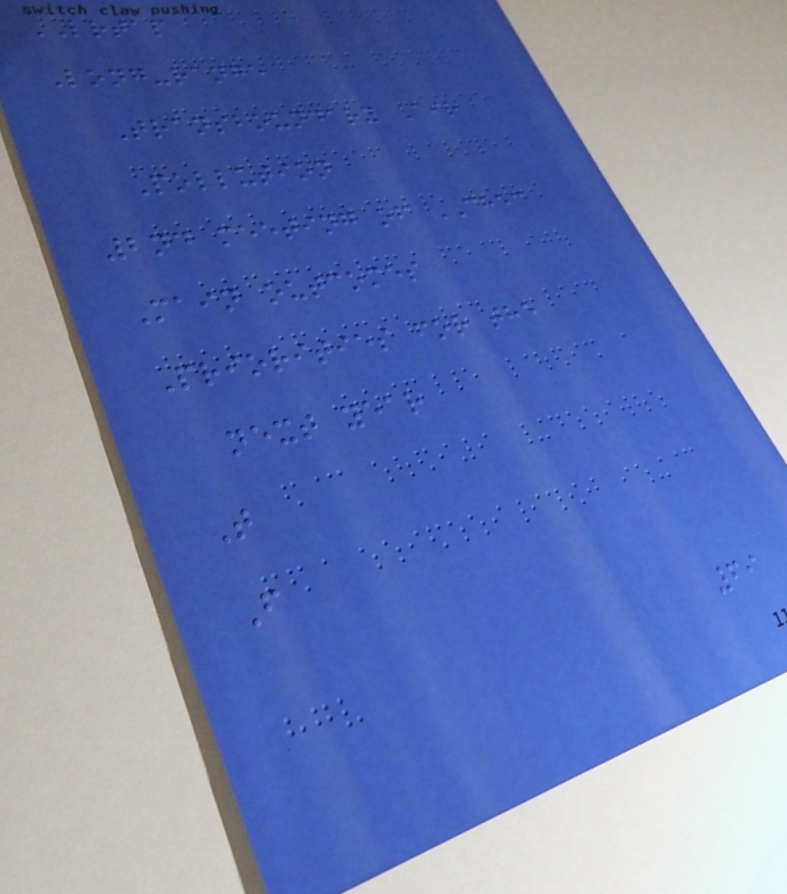LRTAP
Long-range
Transboundary Air
Pollution
2nd meeting of CHEC
Main outcomes
Priorities for the
next year
T
F
69
